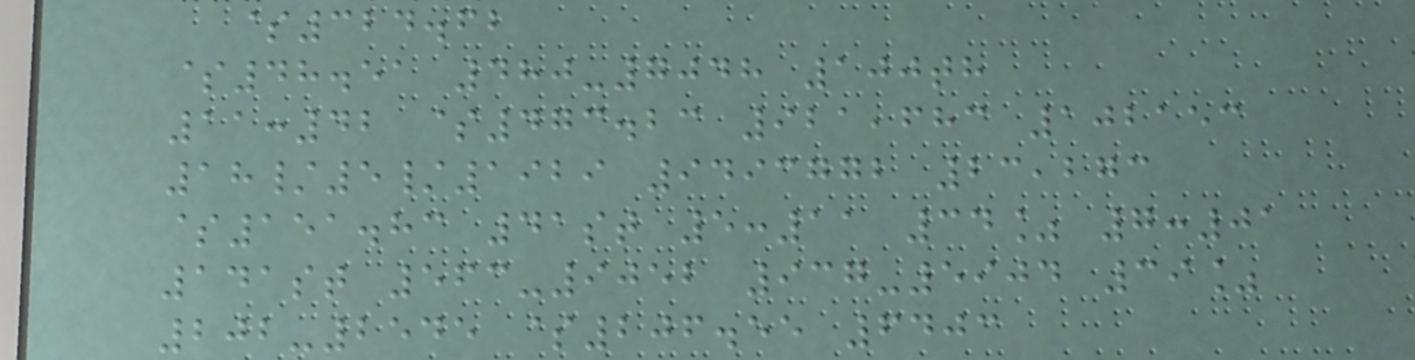$324.62
$48.51 480-7048 100th
11:42 $473.23 921,683 102153
18/5/1929 9493772 23,273
$151.83 41st 5:11 34% 7:01
141st 563-9052 937-5904 39%
202-2545 $206.55 6403
